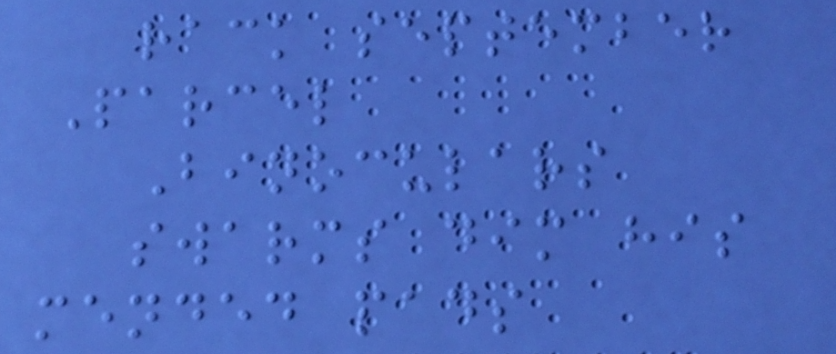rack september
Parcel
Binoculars
swarms dim his
mended pads
